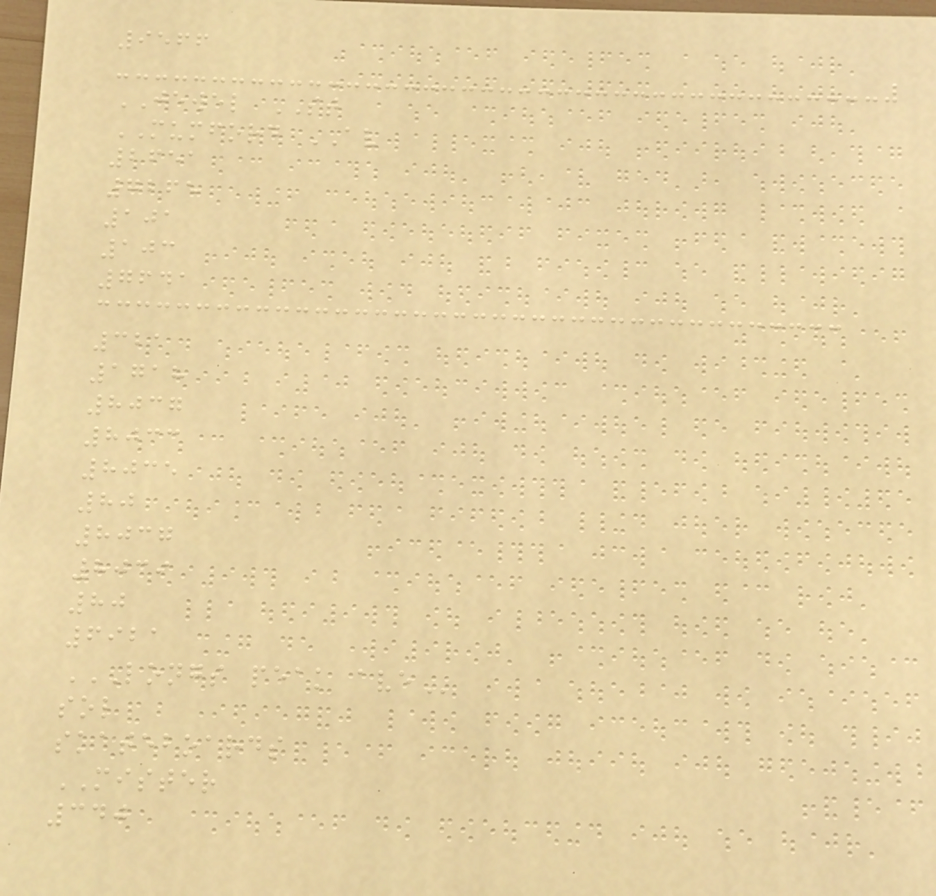9566
JEWEL ST
MUMFORD AV
2651
7265
101
103
7641
321
1718
8037
8033
8035
80
8037
8039
80
6921
LONGS PEAK AVE
sol
skateboards
MISTER
340
